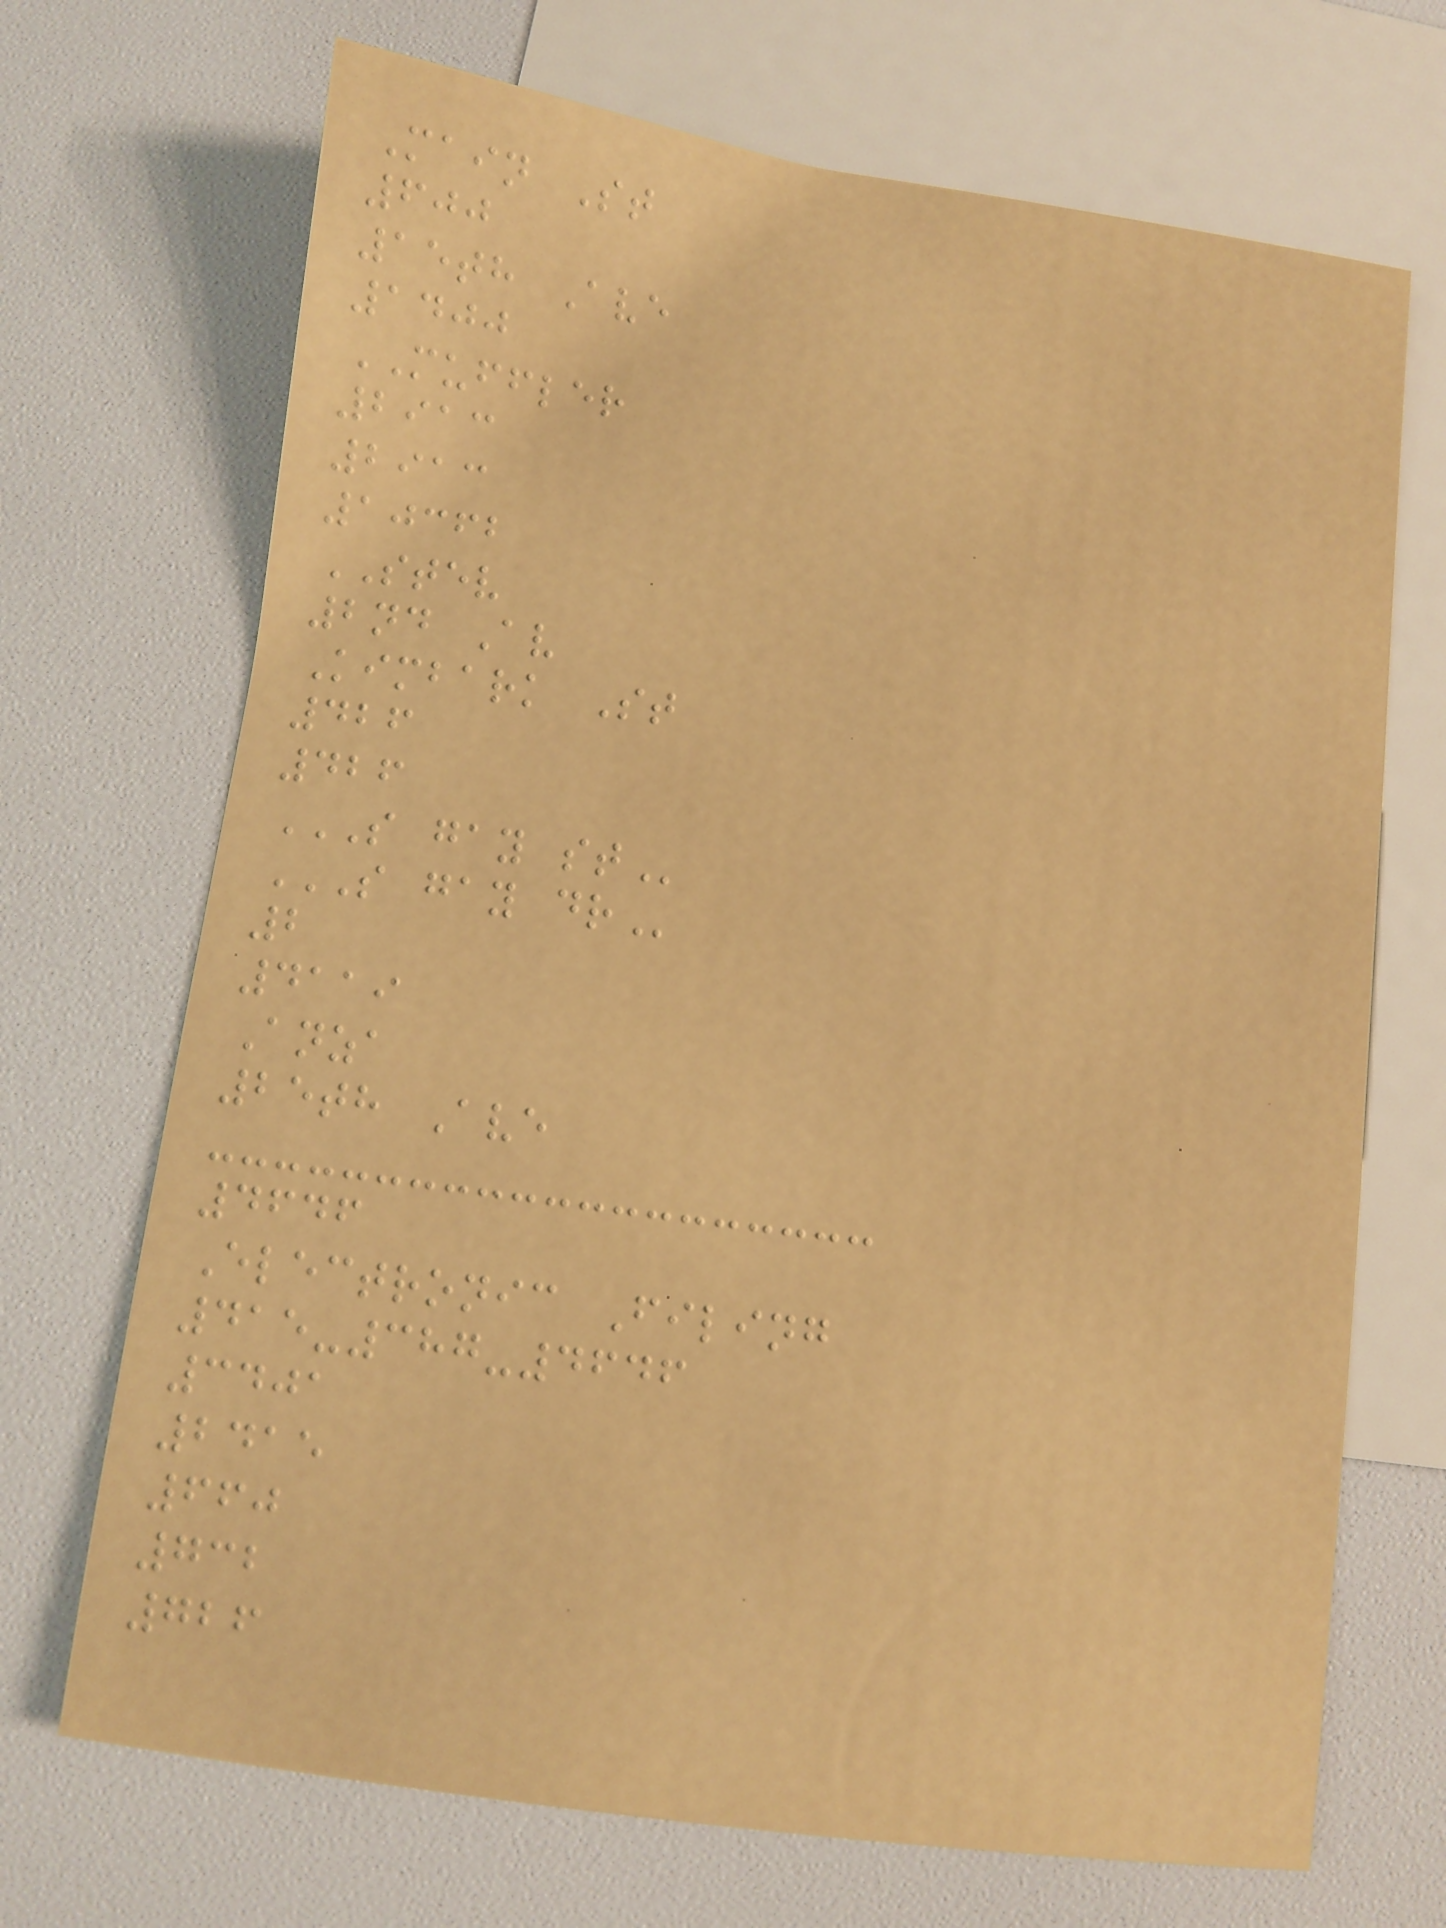Main St
600
15th Ave
1400
MUFFLER
2913
2913
10362
STEV
2nd Av
Kimbark St
426
426
S GAY ST
S GAY DR
2
4119
Anza
25th Ave
4646
Electronic Filing
415-387-4646
3401
2415
660
732
726
